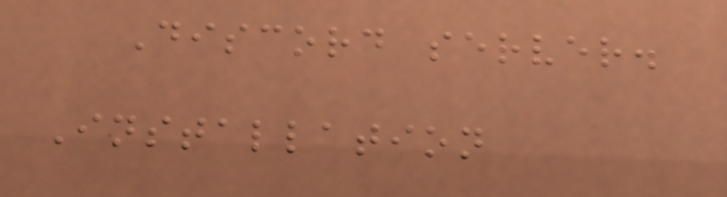Discord server.
Installation
